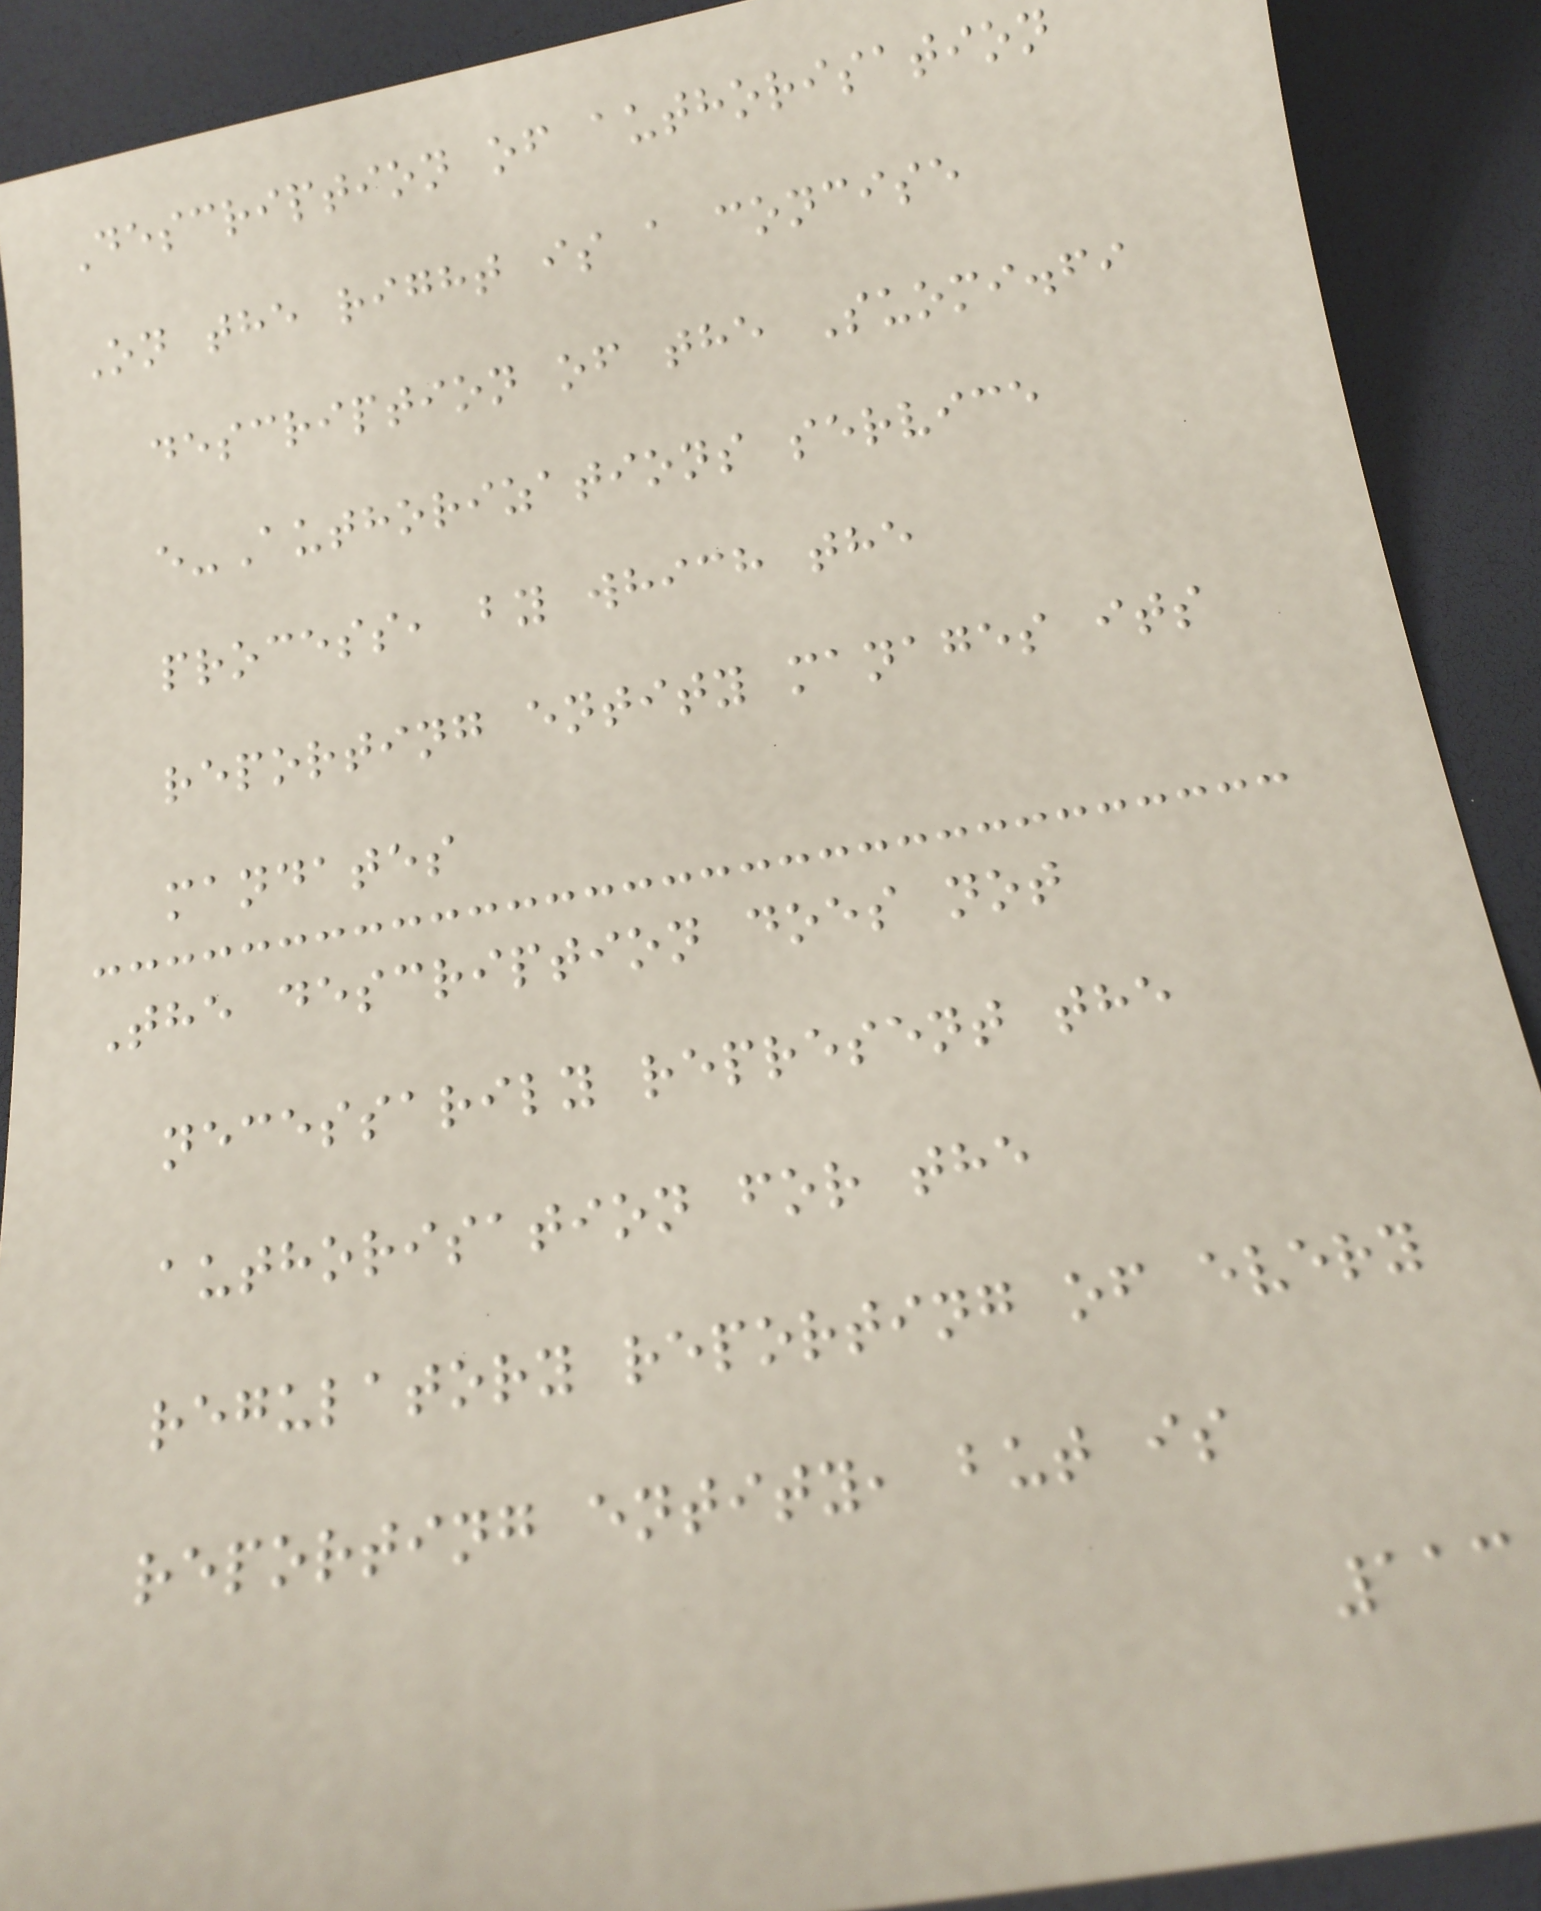Description of authorisation
On the right is a concise
description of the Suomi.fi
e-Authorizations service
process, by which the
reporting entity manages its
mandates
The description does not
necessarily represent the
authorisation for the
regulatory reporting of every
reporting entity, but is
113
